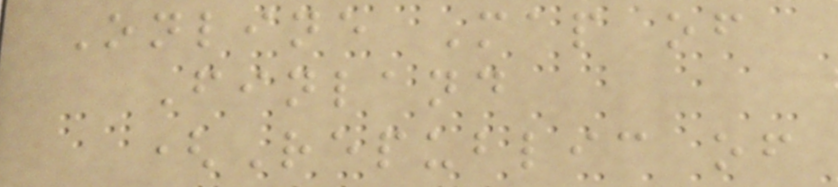Online Map of
Finland
(Republic of
